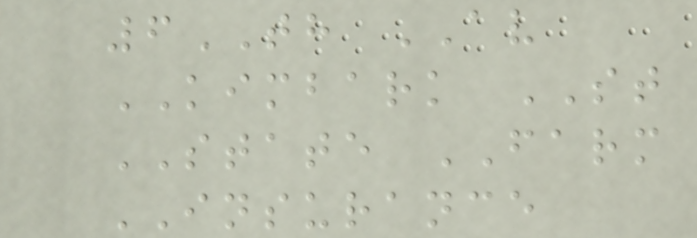6TH AV
KIMBARK ST
STATE FARM
INSURANCE
